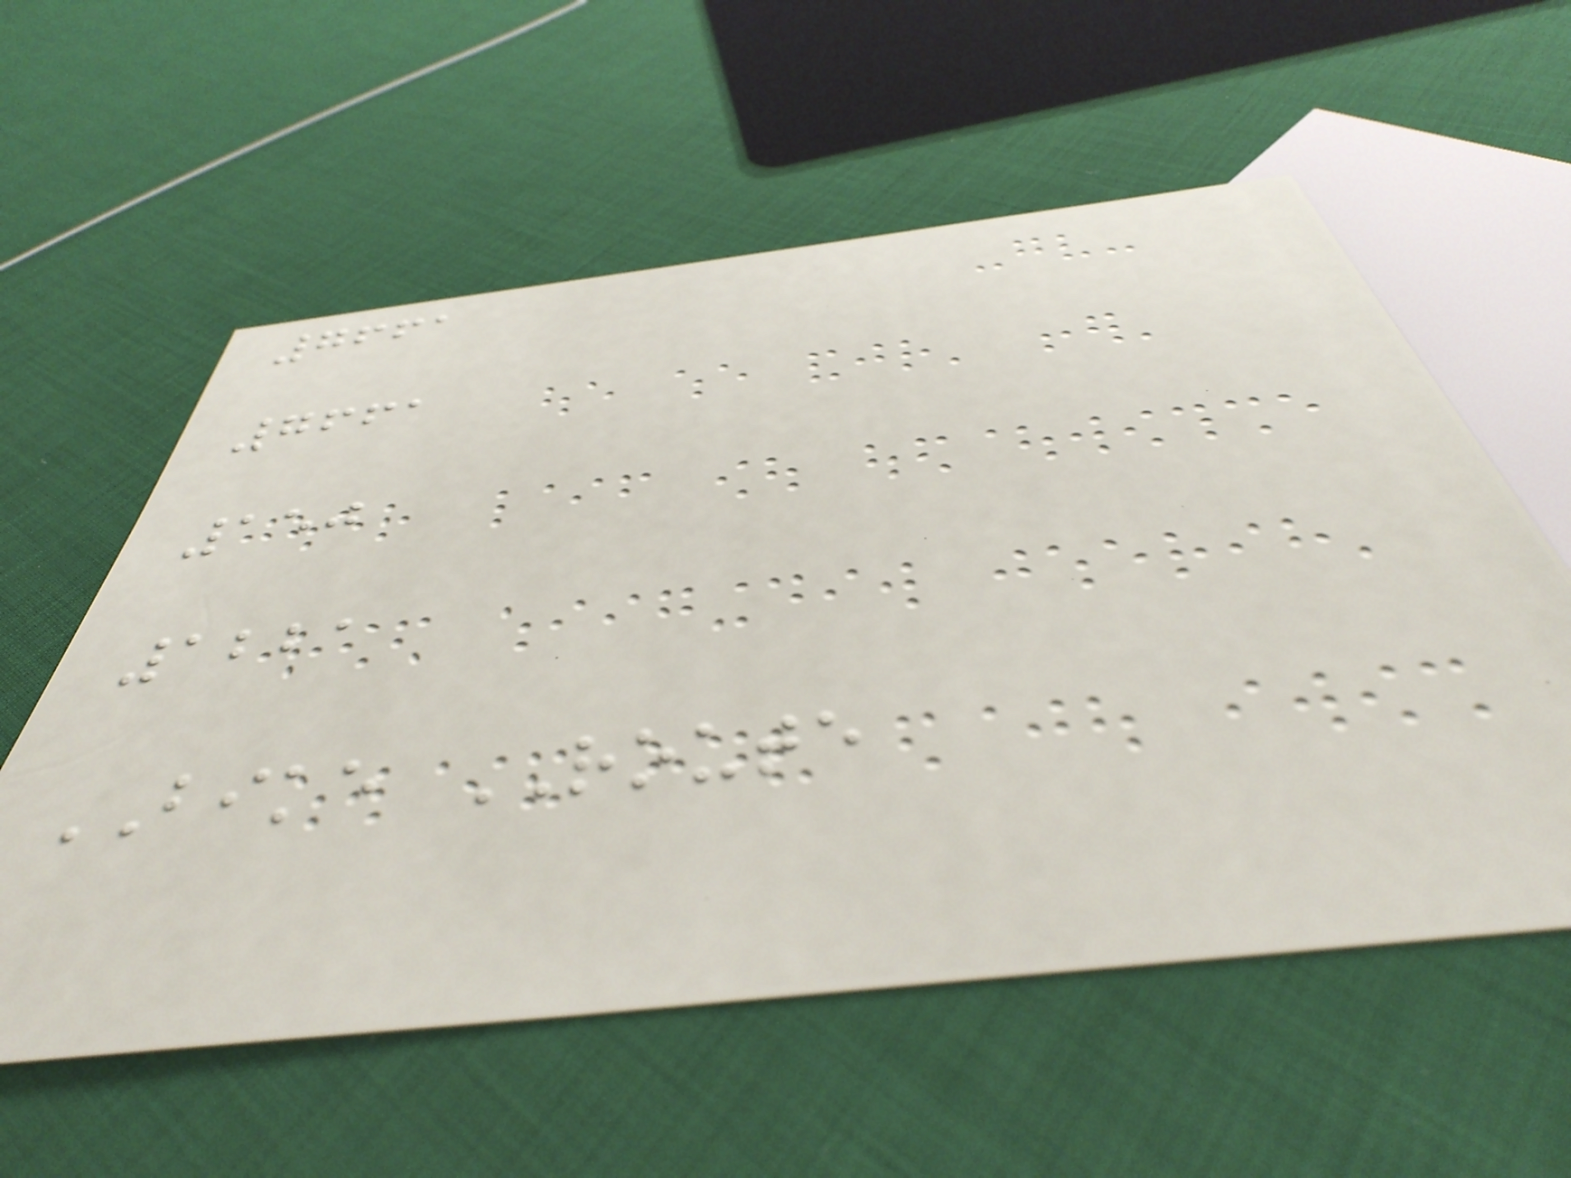7661
7661
150
1221
BIKE ROUTE
